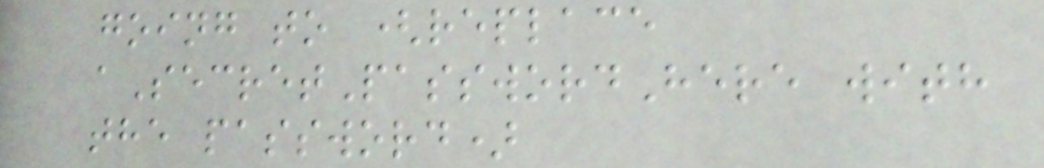going to (replace
aSecretPasswordHere with
the password)
